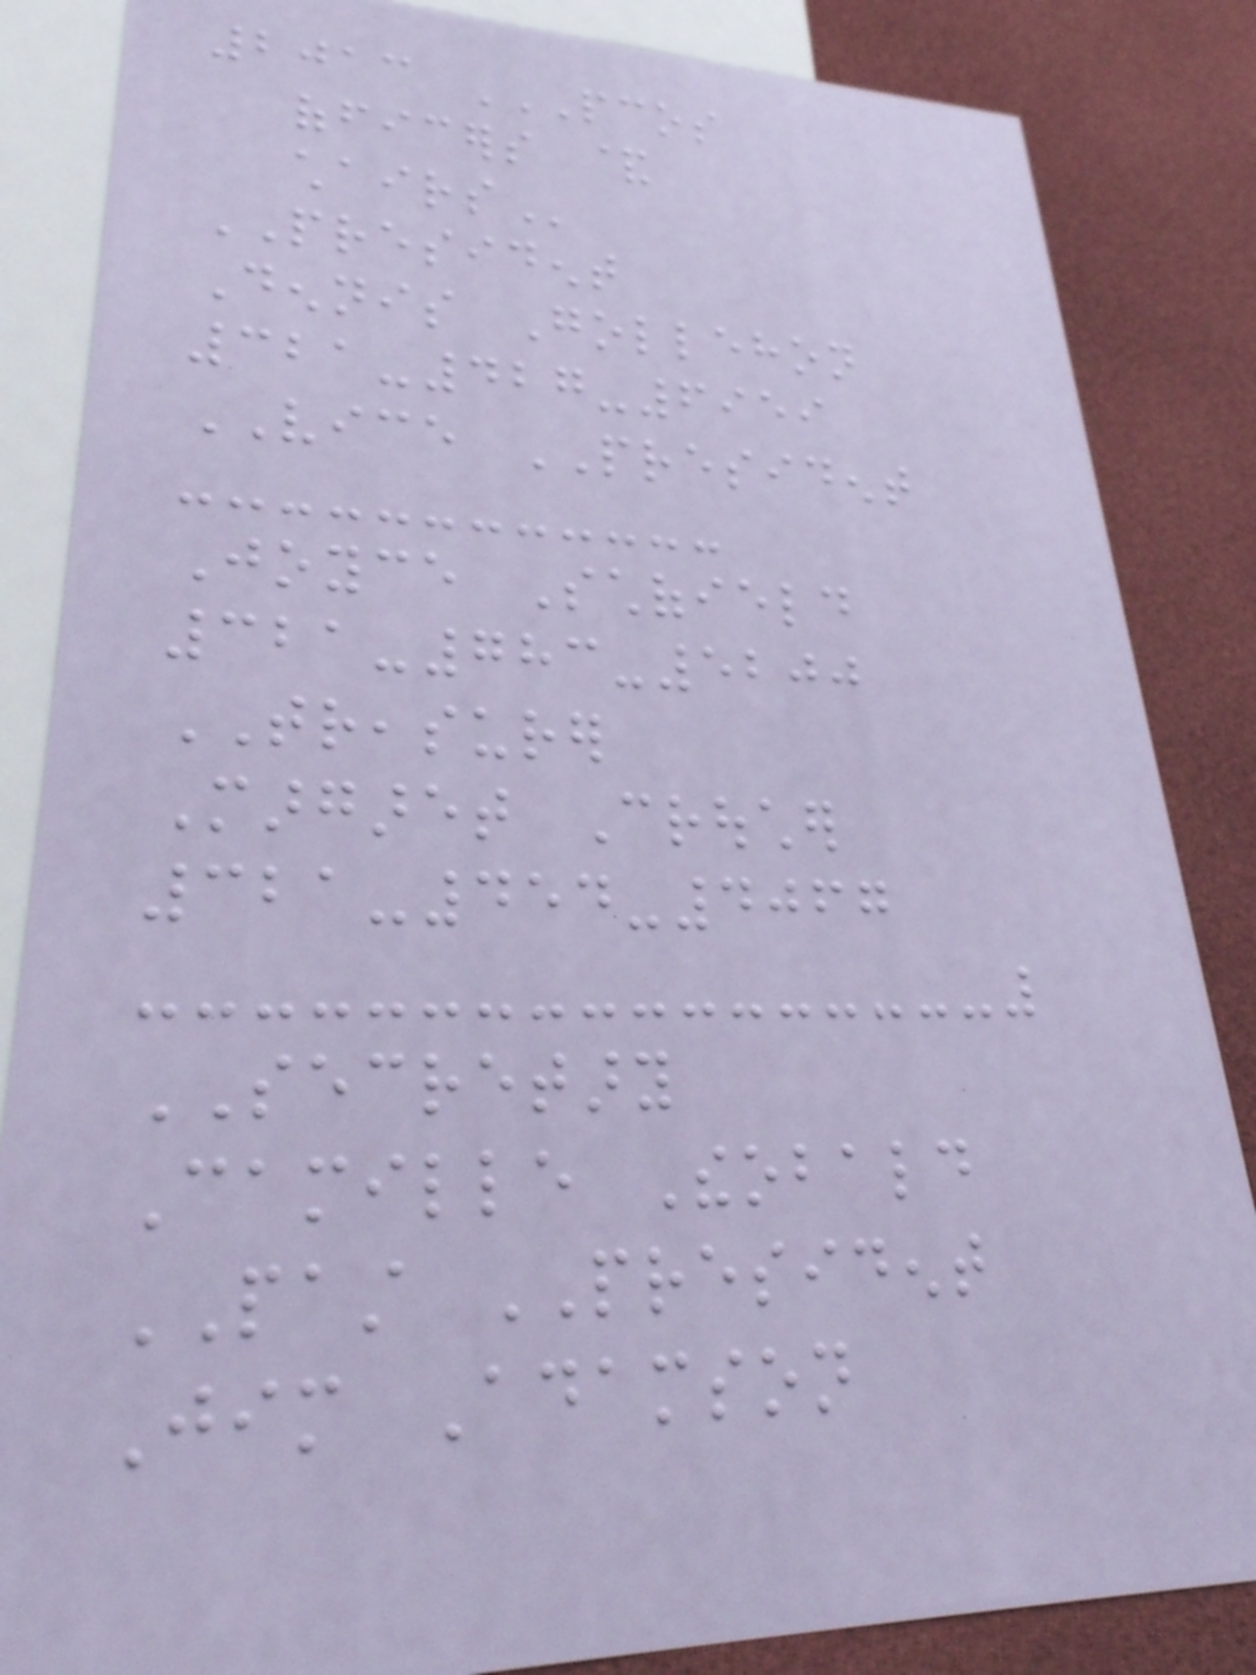2013 PCOS
OFFICERS &
CHAIRS
PRESIDENT
Dennis Gollehon
321-427-6959
VICE PRESIDENT
Joyce Schofield
321-783-5200
TREASURER
Margaret Croucher
321-454-4067
SECRETARY
Camille Theobald
PAST PRESIDENT
Jim Adamson
